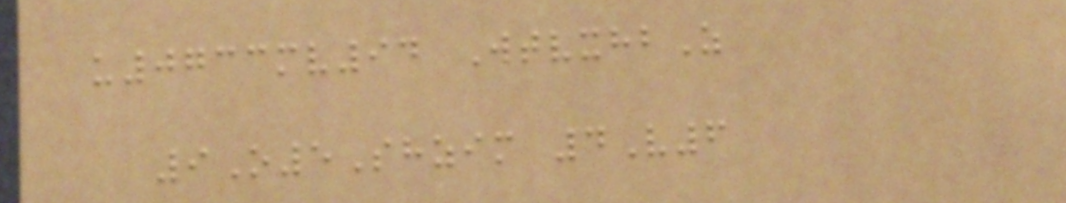u0733mv94 WtvxhbZ
9O5Shzim 4V6
